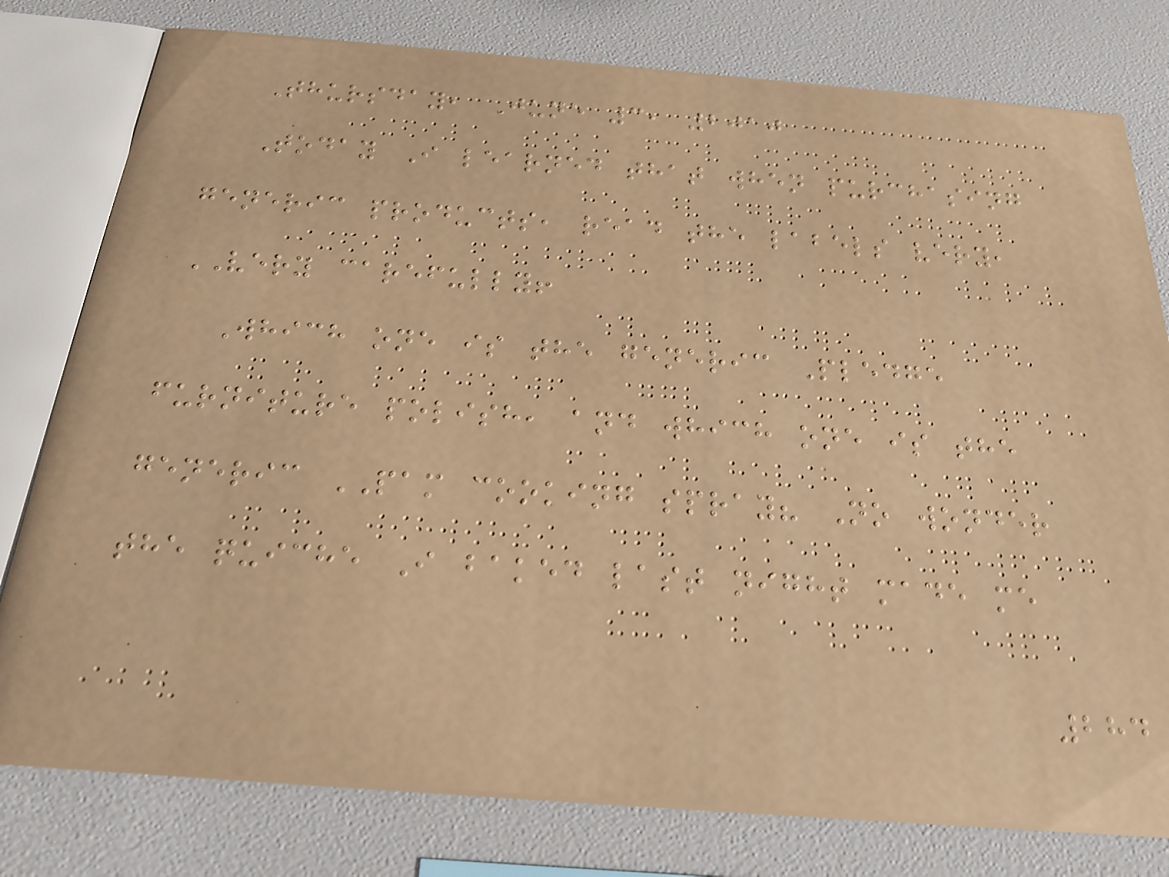Thursday, June 3, 2010
Today I learned that when purchasing
generic products, read the labels very,
VERY carefully!
Which one is the generic Pledge
furniture polish, and which one is the
generic PAM cooking spray? No wonder
the quiche I baked last night made me
284
